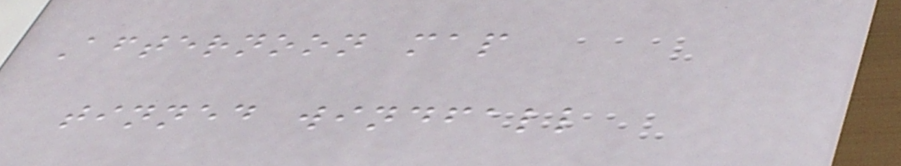Afternoon map
tinned windfall
